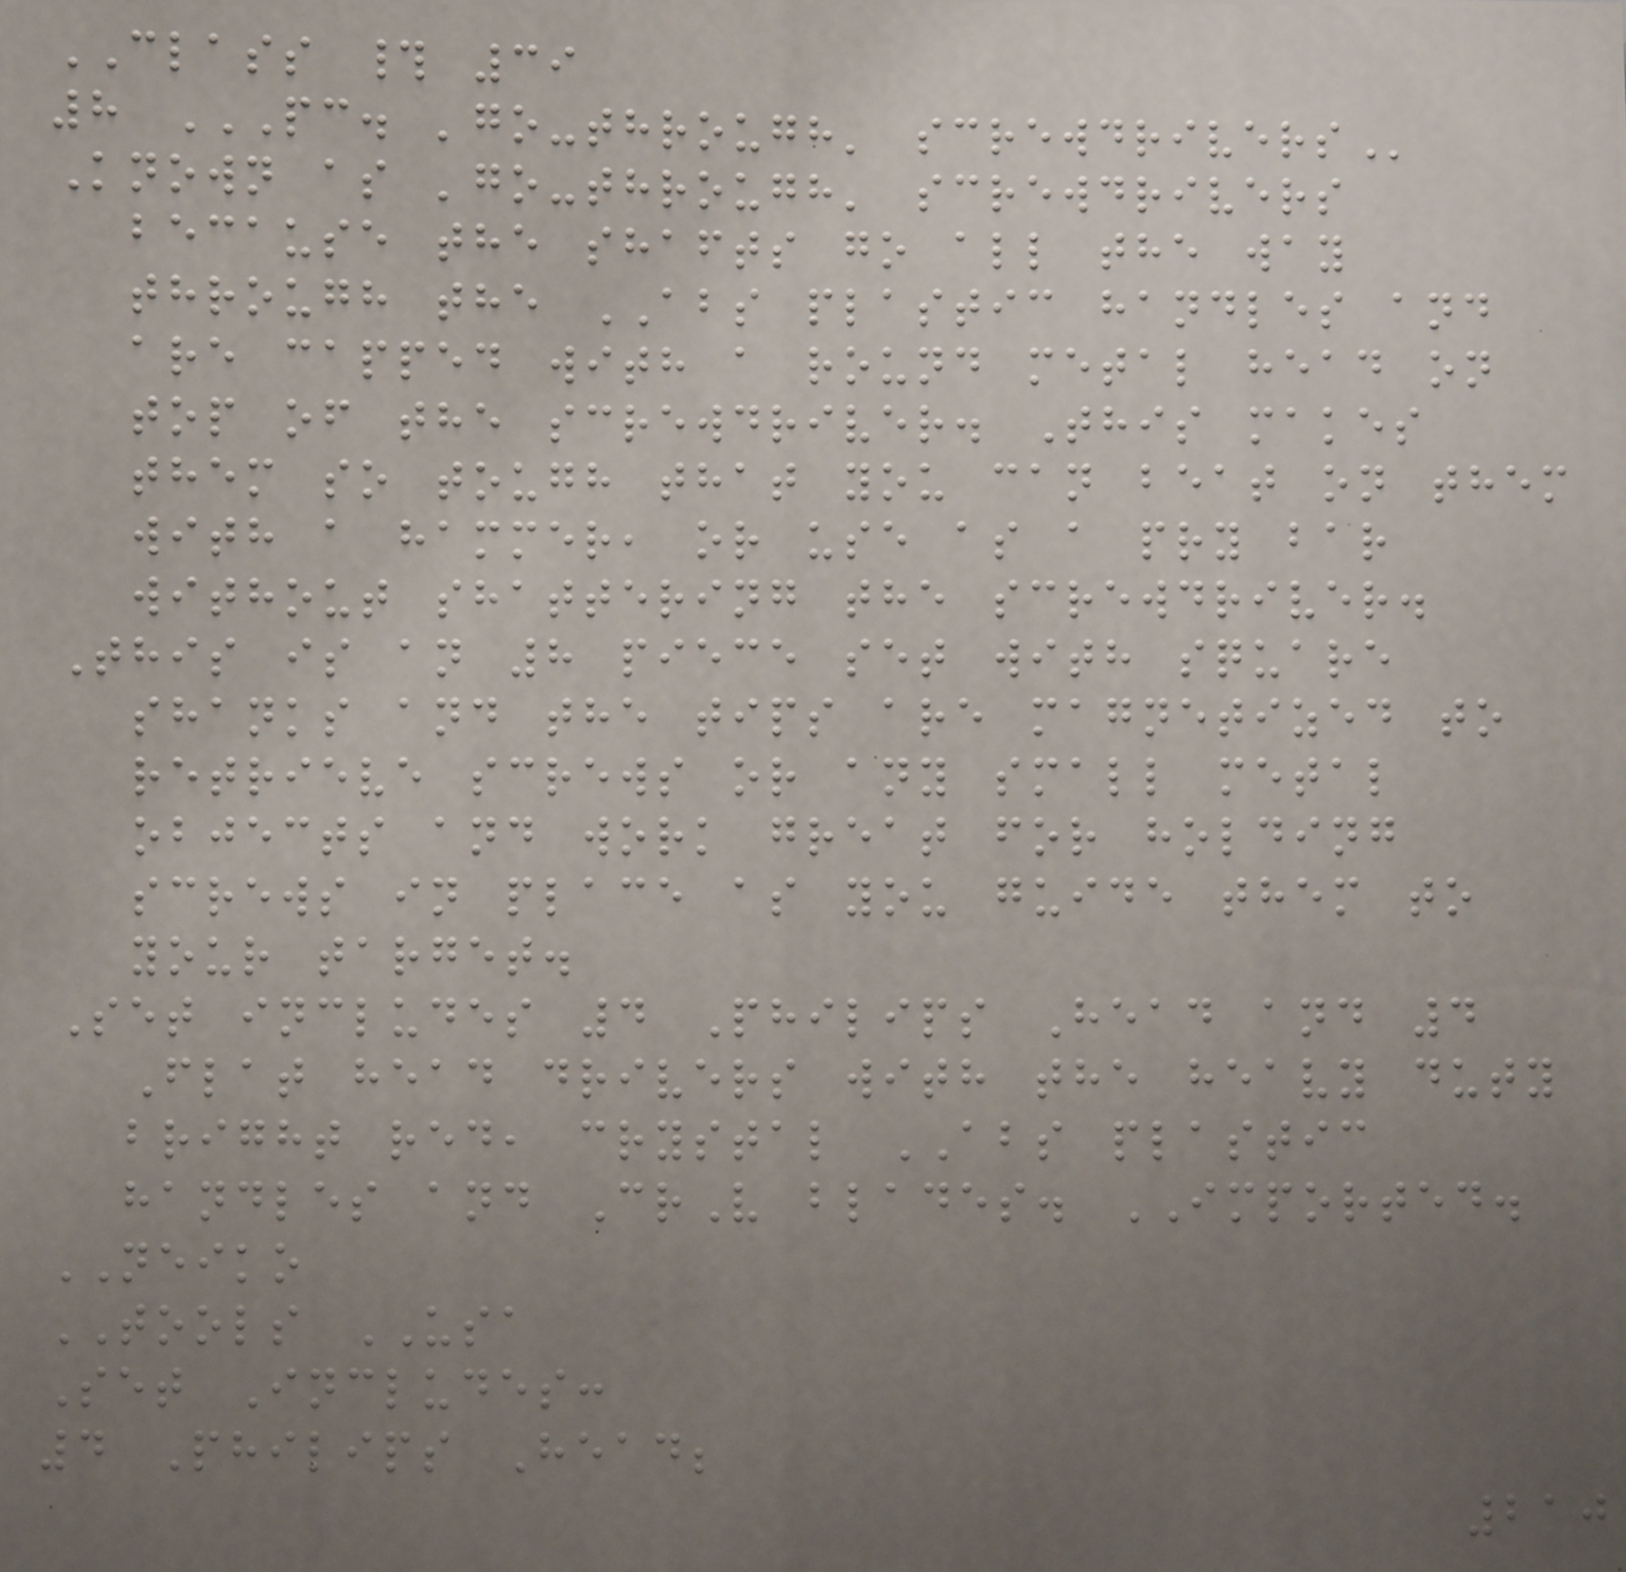CLASS # 39
8 PC. 'GO-THROUGH' SCREWDRIVERS
Known as 'go-through' screwdrivers
because the shafts go all the way
through the ABS plastic handles and
are capped with a round metal head on
top of the screwdriver. This makes
them so tough that you can beat on them
with a hammer, or use as a pry bar
without shattering the screwdriver.
This is an 8 piece set with square
shanks and the tips are magnetized to
retrieve screws or any small metal
objects and work great for holding
screws in place as you guide them to
your target.
Set includes 4 Philips Head and 4
Flat head drivers with the heavy duty
bright red, crystal ABS plastic
handles and CrV blades. IMPORTED.
NEIKO
TOOLS USA
Set Includes:
4 Philips Head;
210
